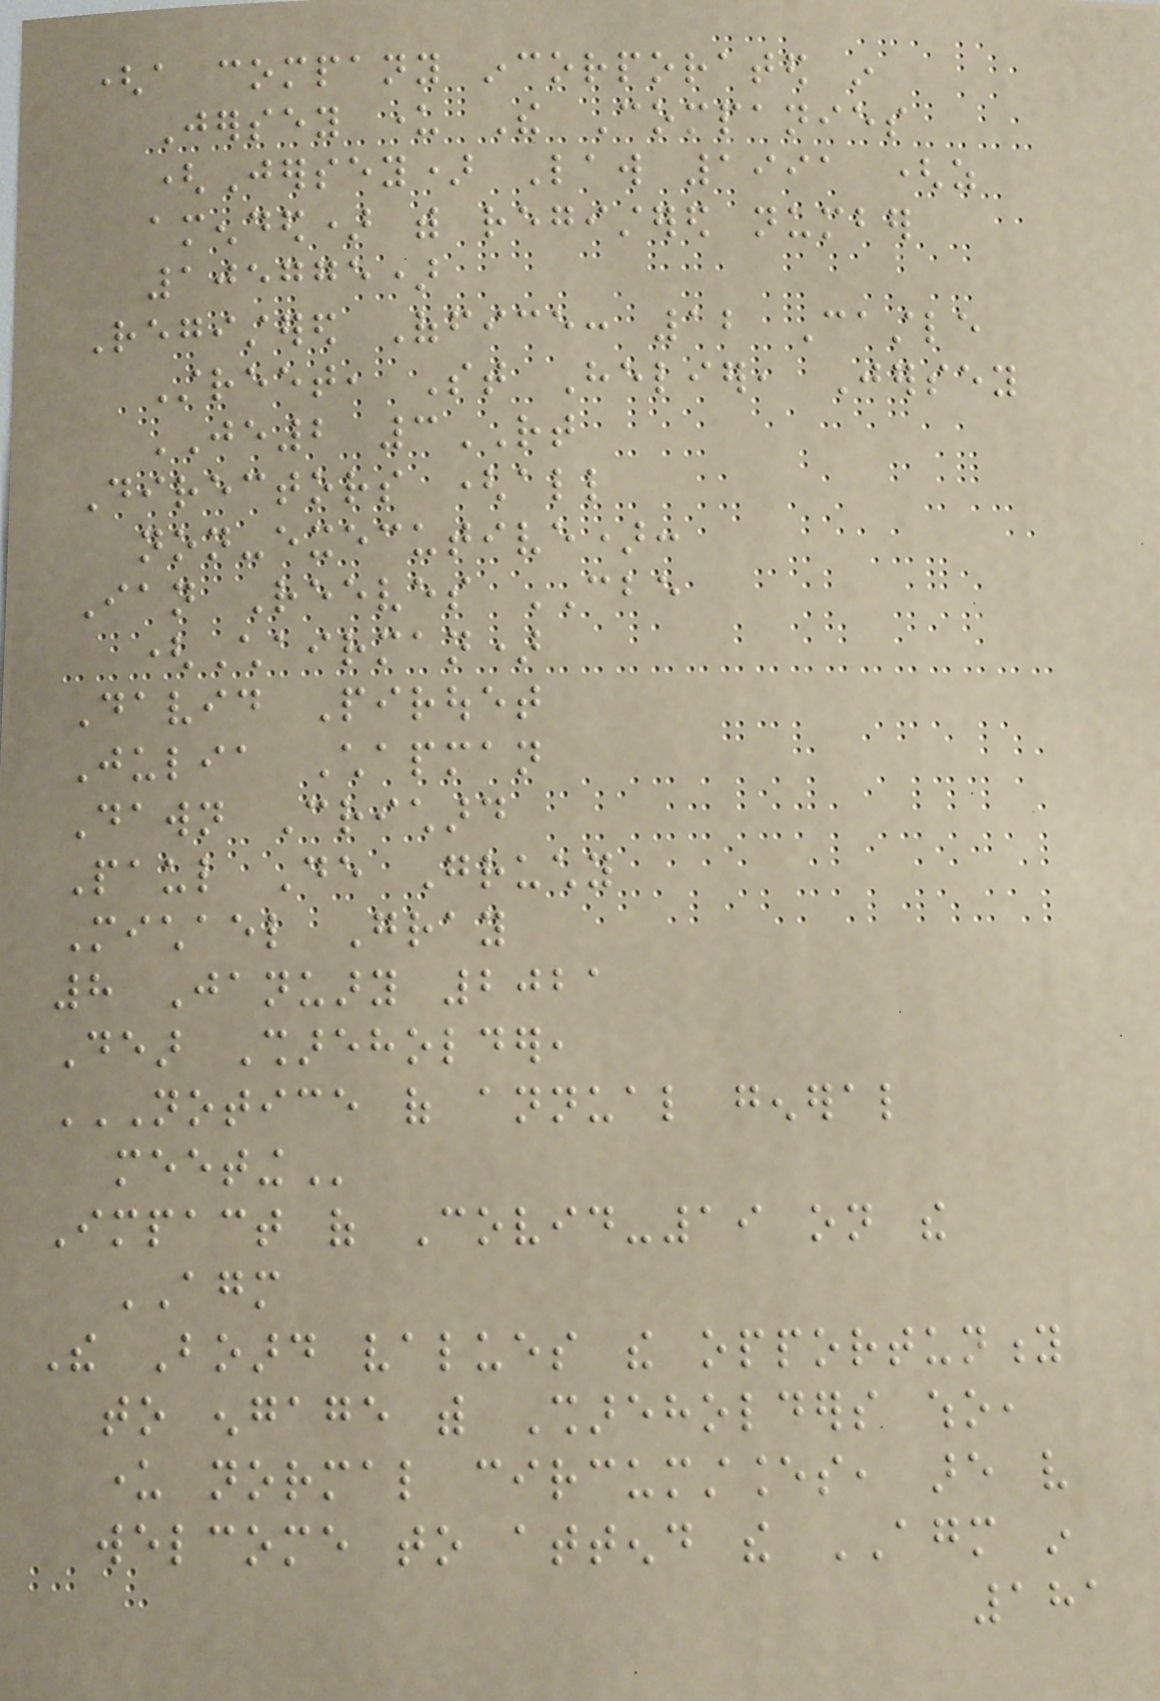(a company incorporated in
Jersey under The Companies
(Jersey) Law 1991 (as
amended) with registered number
105775)
Registered Office: 12 Castle
Street, St Helier, Jersey
JE2 3RT
Directors (all
non-executive):
Ian Reeves CBE
(Chairman)
David Pirouet
Julia Chapman
Dawn Crichard
Paul De Gruchy
Michael Gray
8 January 2021
Dear Shareholder,
NOTICE OF ANNUAL GENERAL
MEETING
Impact of Covid-19 on the
AGM
The Board values the opportunity
to engage with Shareholders who,
under normal circumstances, are very
welcome to attend the AGM in
181
